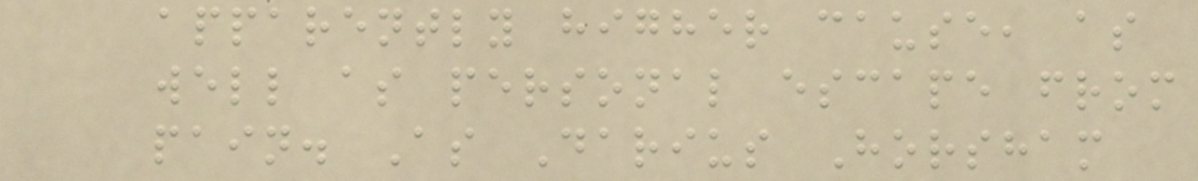apparently higher cause, as
well as personal escape from
pain. As Darius Horsham
